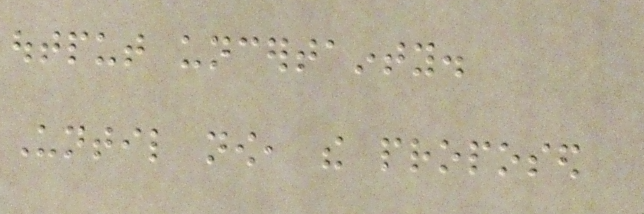output uncertainty.
Until now, the proposed
